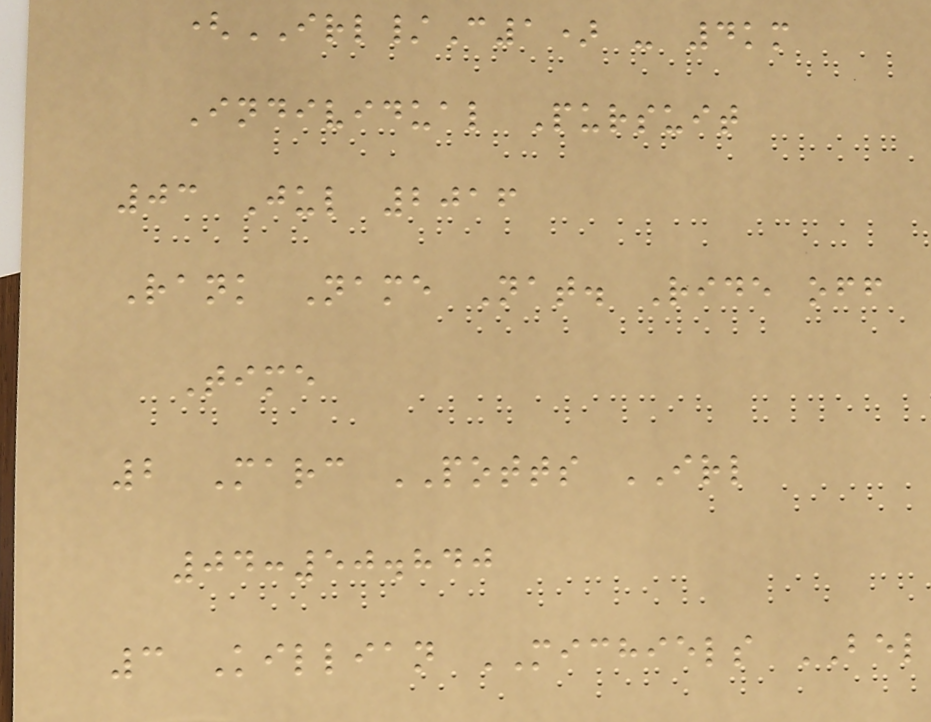(IRL/C1) - 4km
Individual Pursuit
03 Jul 2016
Rank Name Nat. Ride off
Time
2 Marc POTTS IRL
04:50.840
3 Killian MICHIELS BEL
